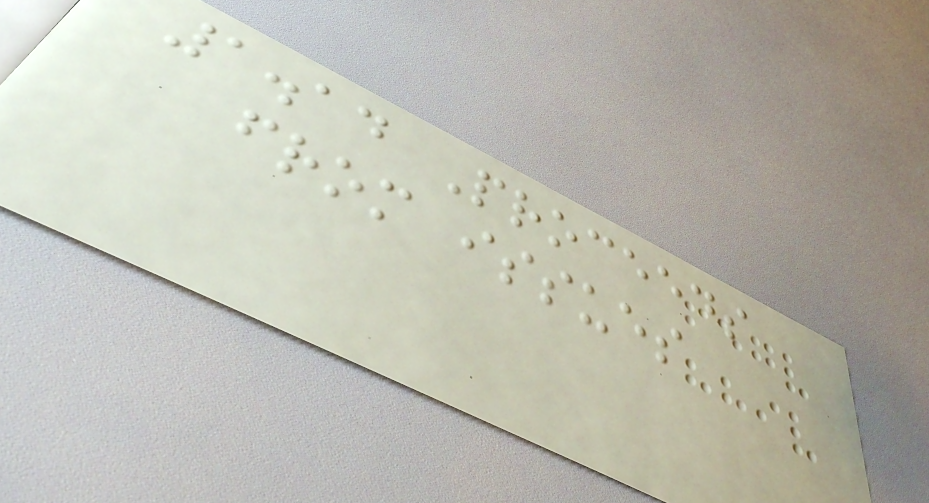1.14 Proceeds
from issues
